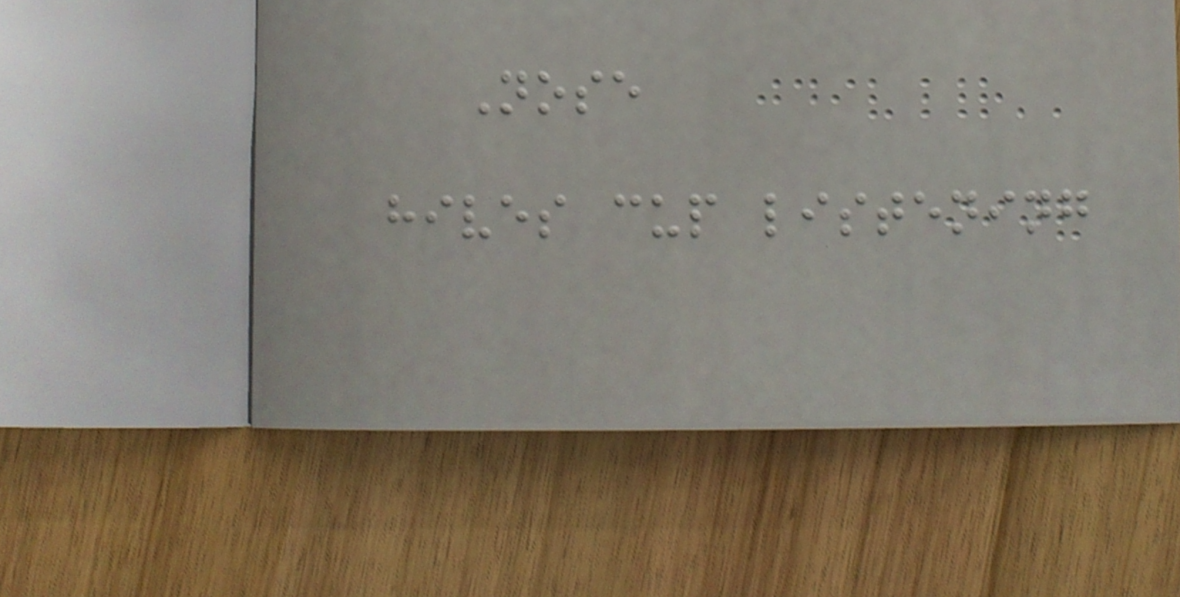Nose
hives cup listening
